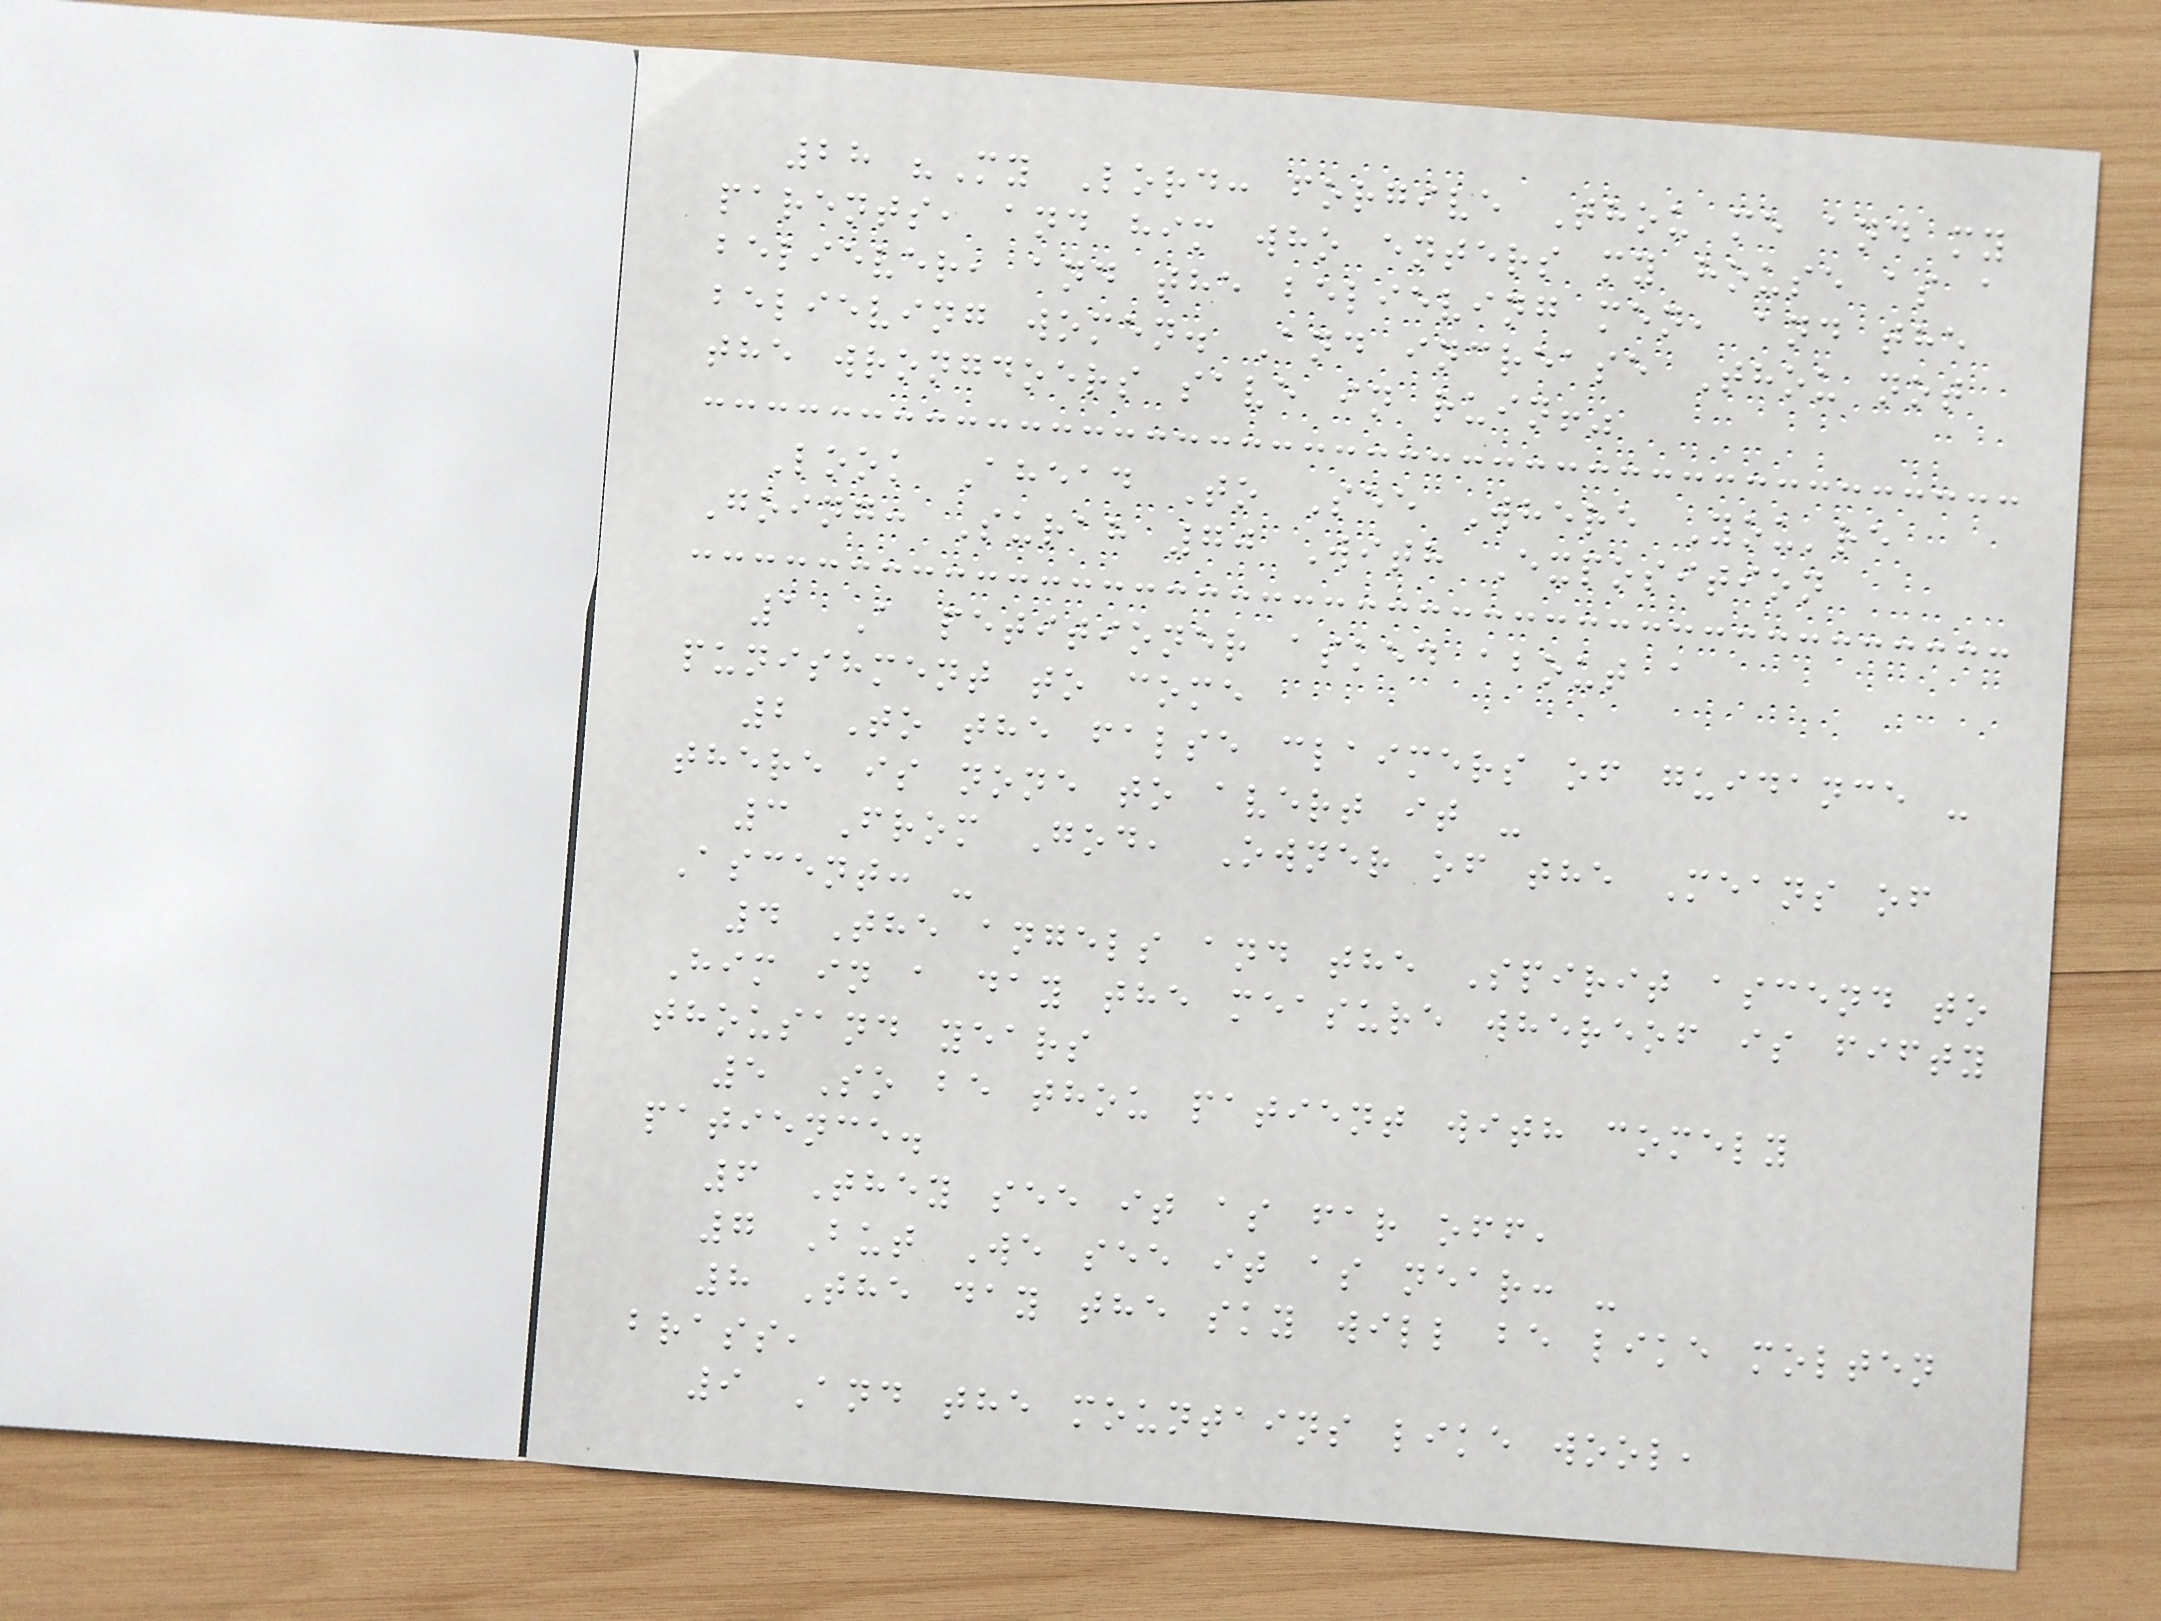28 "My Lord: forgive Thou me and my
parents, and him who enters my house as a
believer, and the believing men, and the
believing women. And increase Thou not
the wrongdoers save in ruin!"
Look Ahead To See Where You're
Going: Surah 70 With Exposition
1 A petitioner asked about a
punishment to come
2 To the false claimers of guidance -
there is none to avert it -
3 From God, Owner of the Means of
Ascent: -
4 The angels and the Spirit ascend to
Him in a day the measure whereof is fifty
thousand years
5 So be thou patient with comely
patience.
6 They see it as far off,
7 But We see it as near: -
8 The day the sky will be like molten
brass,
9 And the mountains like wool,
